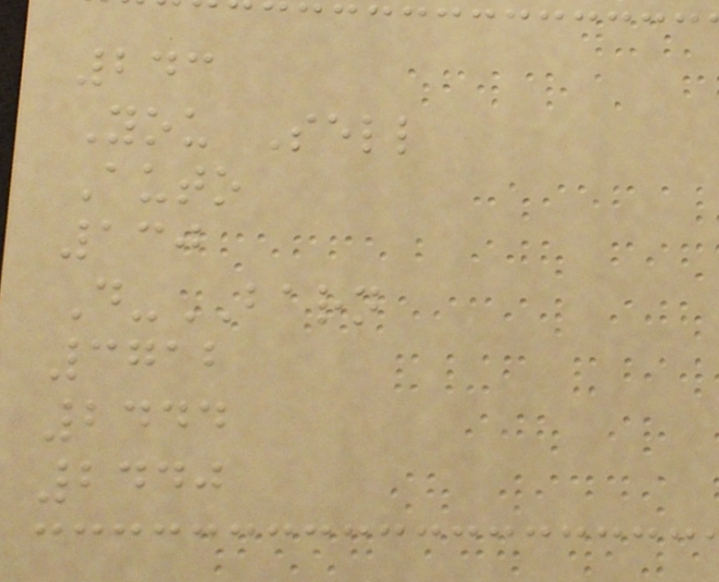243
You Sell
Auto
130
D-BARN
3712
2444
2440
